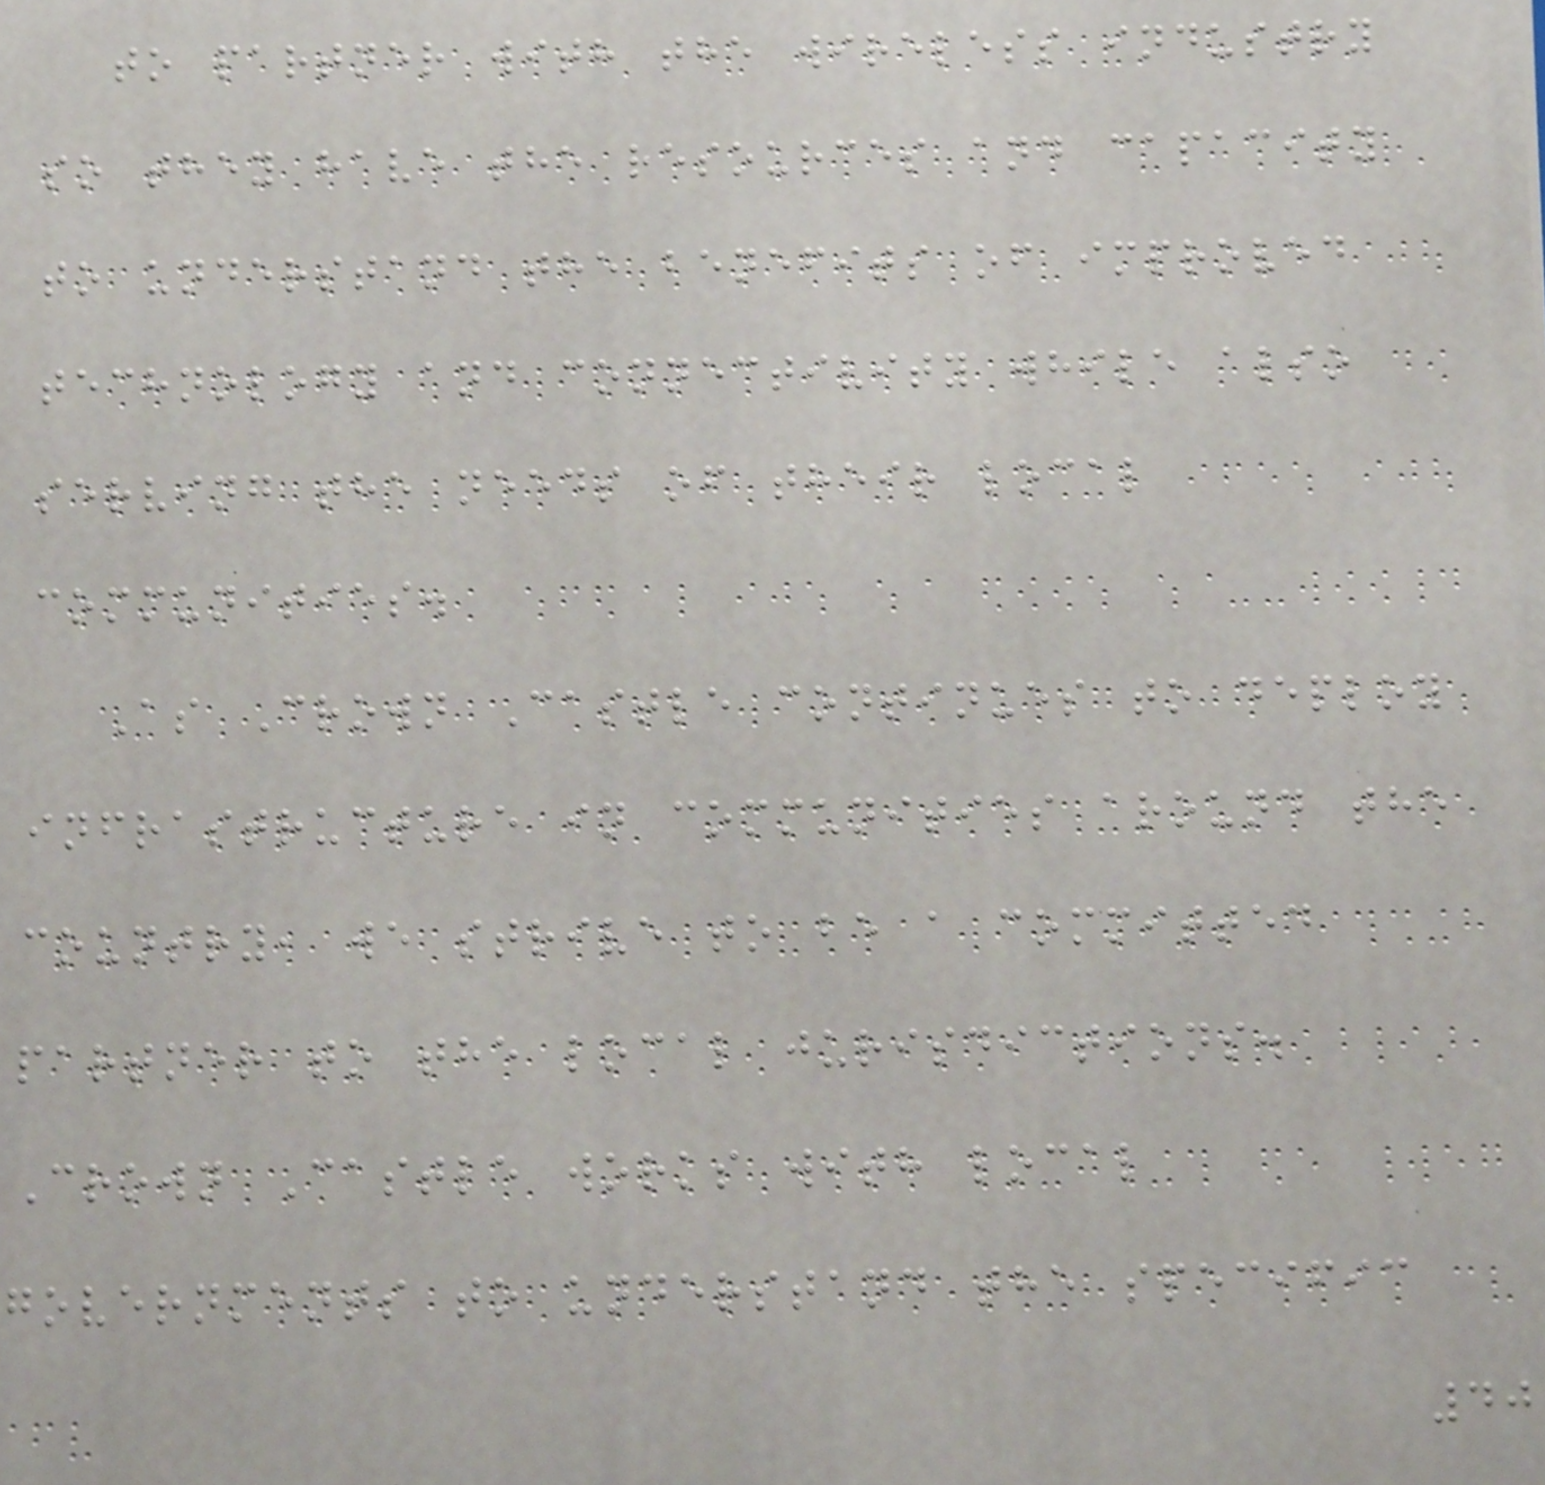to partner with the wireless industry
so they have the resources and capacity
to understand the benefits of improved
technology and connectivity while also
serving the needs of their local
communities.
As Crown Castle continues to deploy
infrastructure in communities around the
country, we strive to be a committed
partner to the local jurisdictions.
Crown Castle works with local
governments to understand the specific
40
